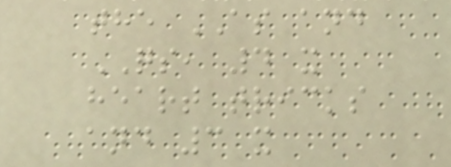the AS and
QS, 4 x
heart tricks
and 3 x
